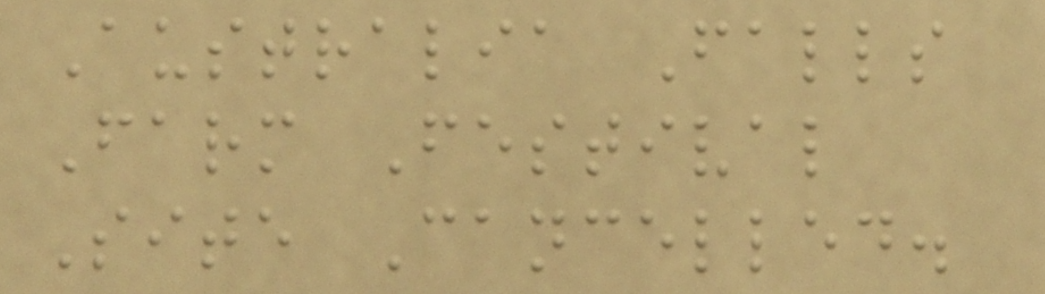Australia Falls
Farm Festival
Site Cancelled.
